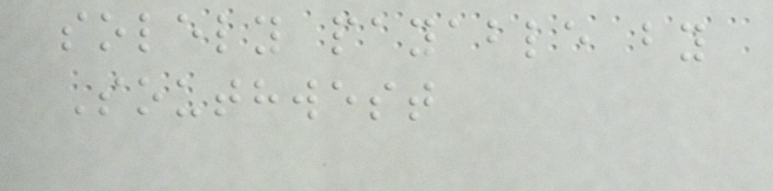solely payable by
Southwest
